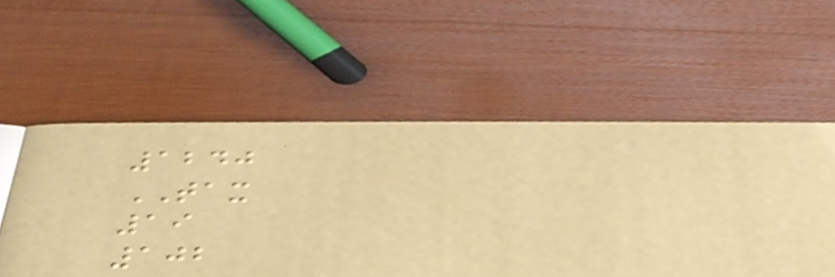1240
TAX
19
102
